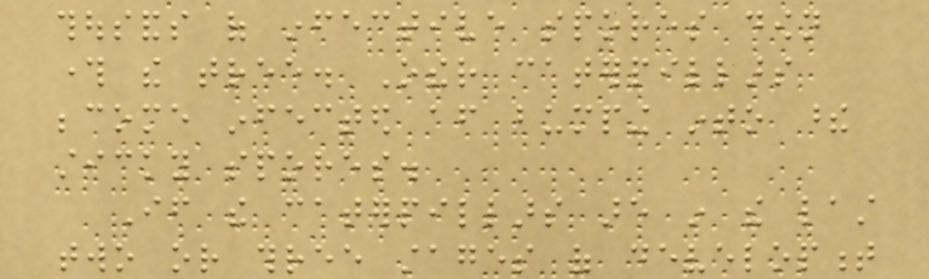thousands of infective spores down
through the tree. Other caterpillars
become infected after bumping into these
sticky spores.
If the caterpillars are in the last
two or three stages of development
